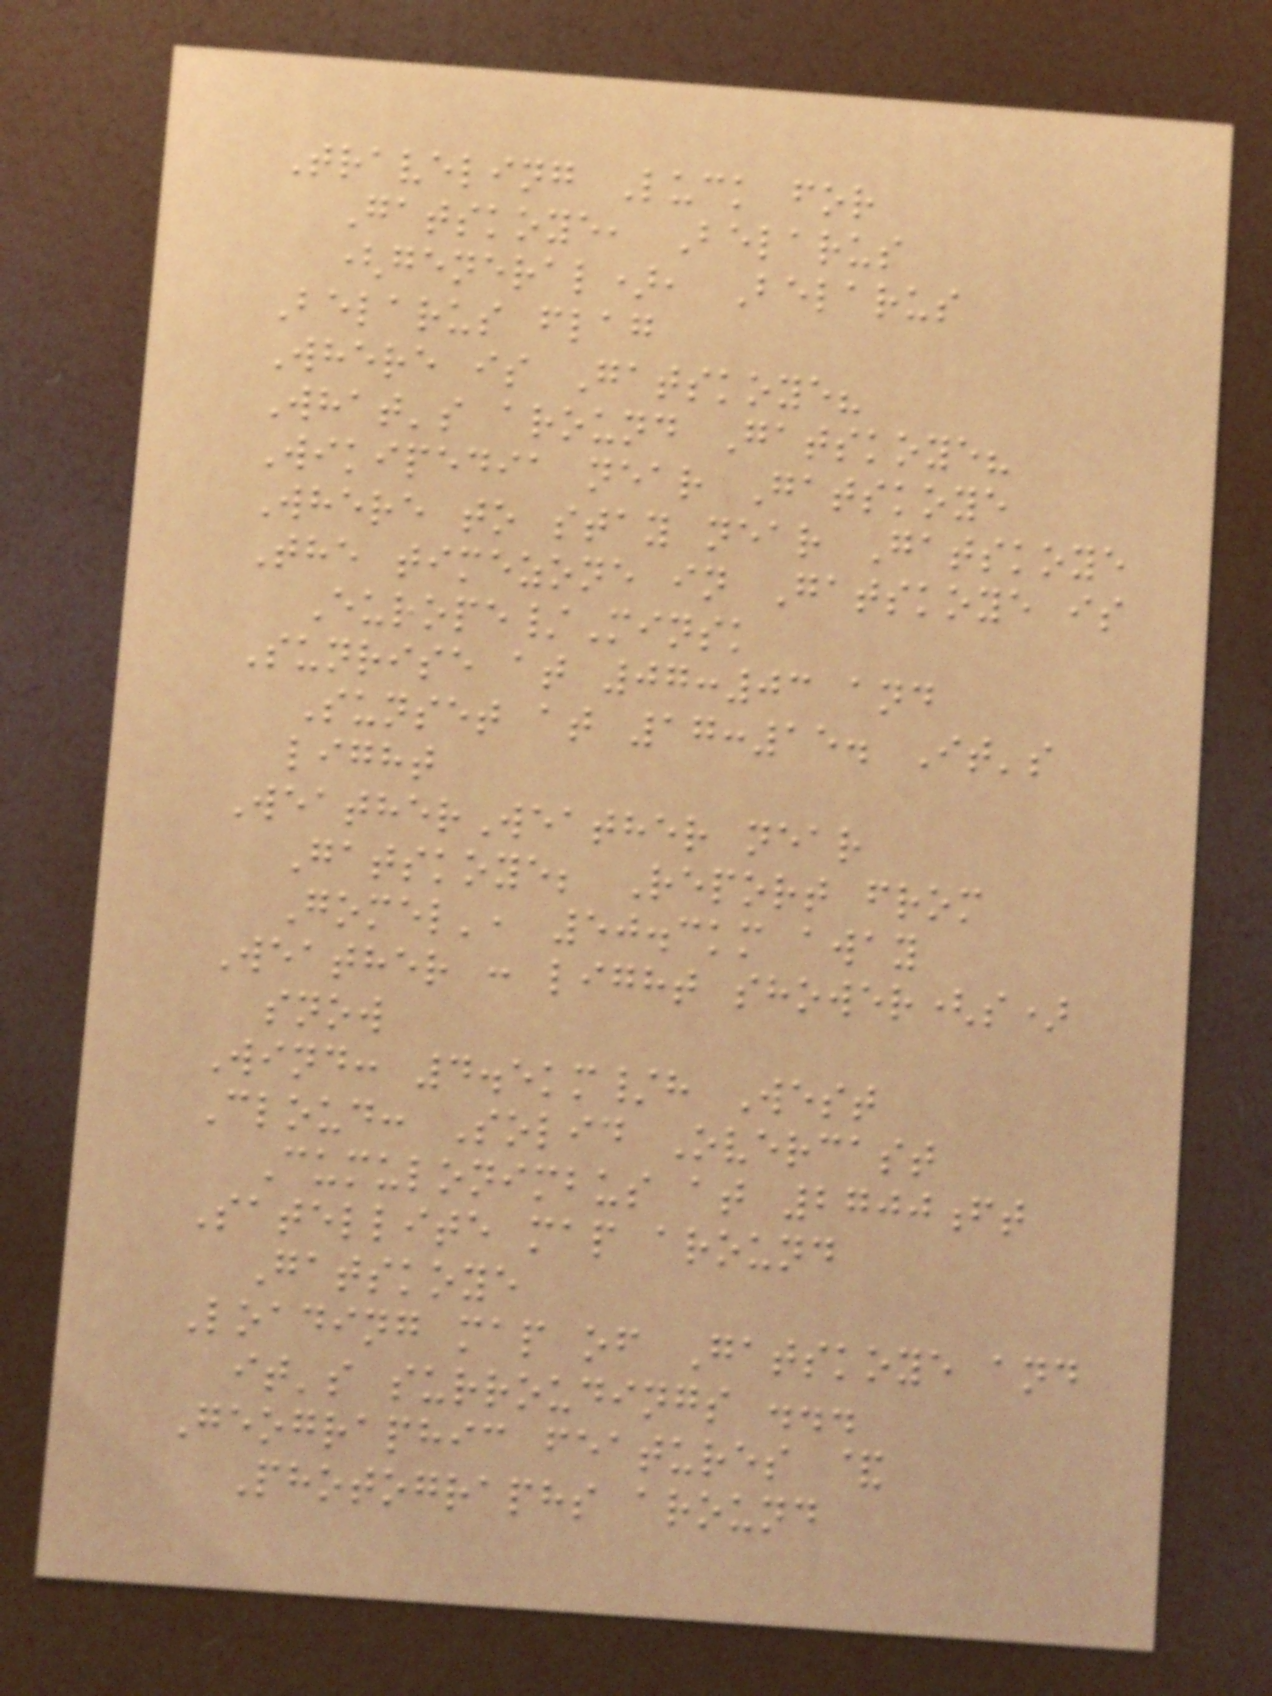Traveling Luck for
Gatskoye, Belarus
(general), Belarus
Belarus flag
Where is Gatskoye?
What's around Gatskoye?
Wikipedia near Gatskoye
Where to stay near Gatskoye
The timezone in Gatskoye is
Europe/Minsk
Sunrise at 07:03 and
Sunset at 17:15. It's
light
WeatherWeather near
Gatskoye; Report from
Gomel', 50.3km away
Weather : light shower(s)
snow
Wind: 4.5km/h West
Cloud: Solid Overcast
Cumulonimbus at 2700ft
Satellite map around
Gatskoye
Loading map of Gatskoye and
it's surroudings ...
Geographic features &
Photographs around
